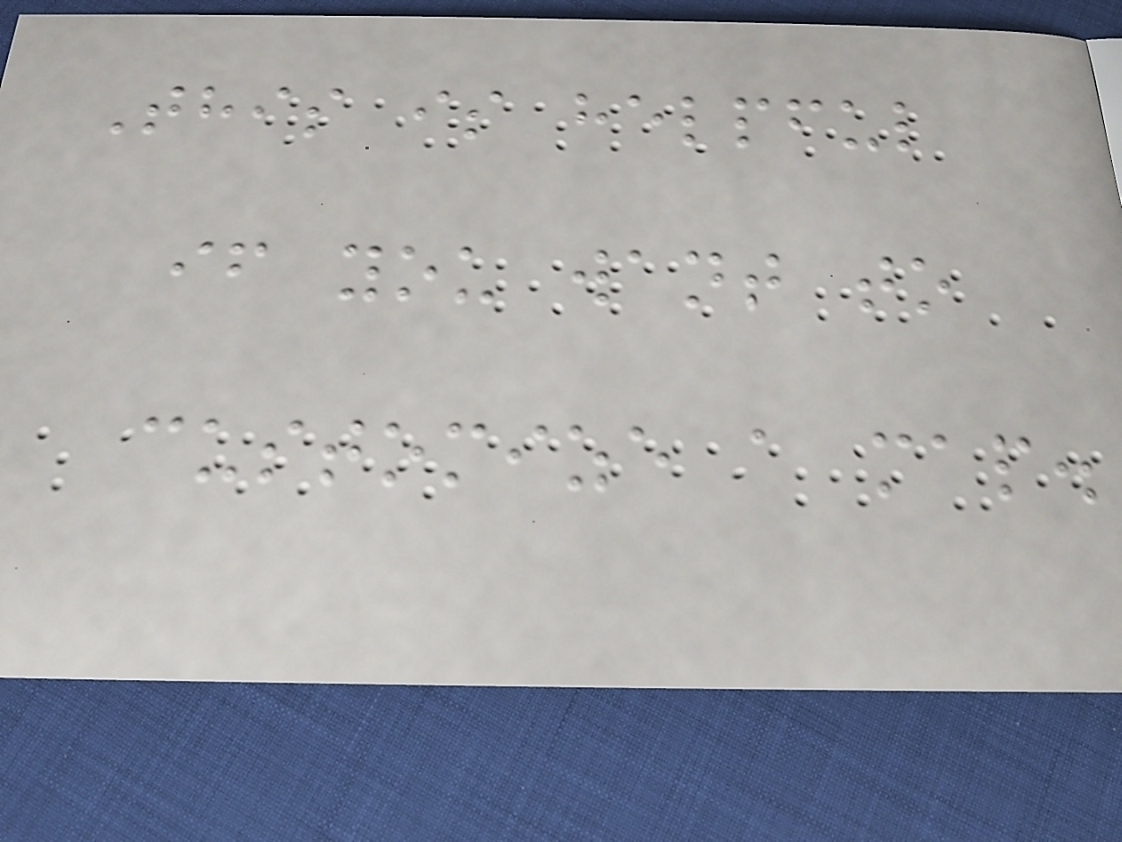This is helpful
if you want to
customize a map.
